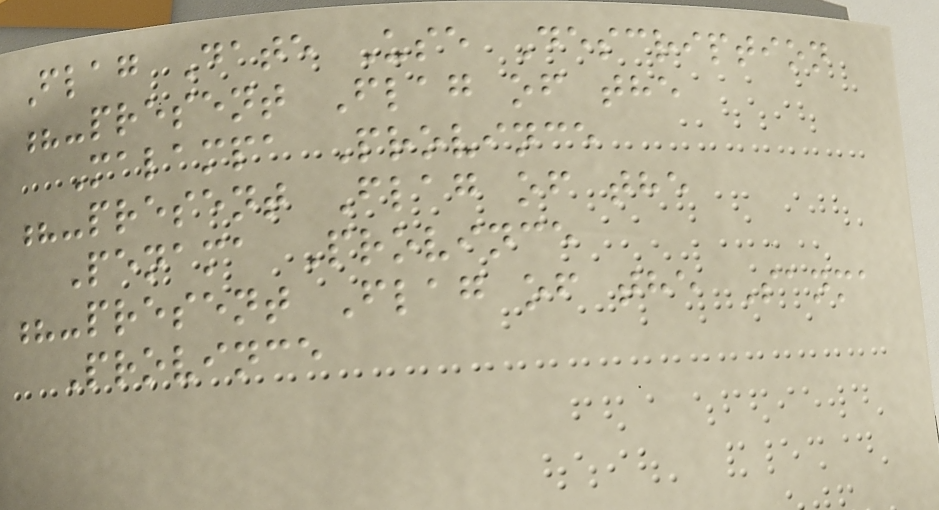Flag Date Use Description
?-present Flag of the
Malampa Province
?-present Flag of the
Penama Province
?-present Flag of the Sanma
Province
